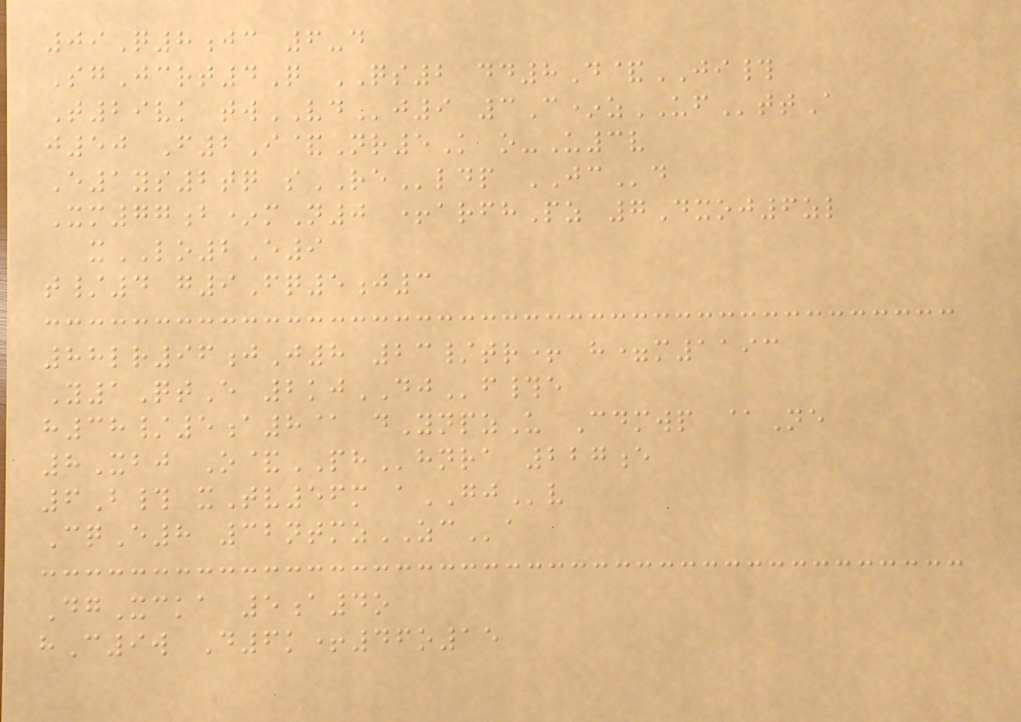09Q8jc 6-d
SgJcrt4Q QS2 dd8D&JI#
T29vk twVDj9 3C*zUFttA
j50 F2I&Nr5K o-U3v
E1ys2tq sREldp JCd
Xm77b*mN0 +arfhPz 7Dxoj6zl
xLO2E9
t/4 g9Fq5j3
88lr96jJ8 23/tr+ h=m1193
Y1QtE 2kjDJf#e
h38/5a8@ dYnpzU Cdmwp @Ne
8Xbj O&PHhnra 227e
6B# xTv56m aGJv
CqE8 32ntmzZCa
DgXcka 5a4o
hC9w D6k+46o15
